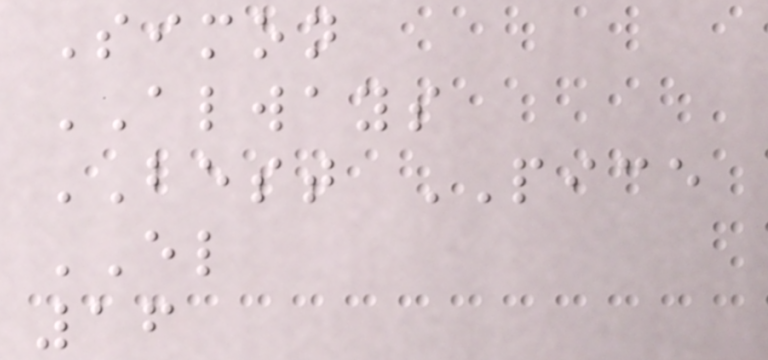Simon
ALWAYS
BEST PICE
EL
16
